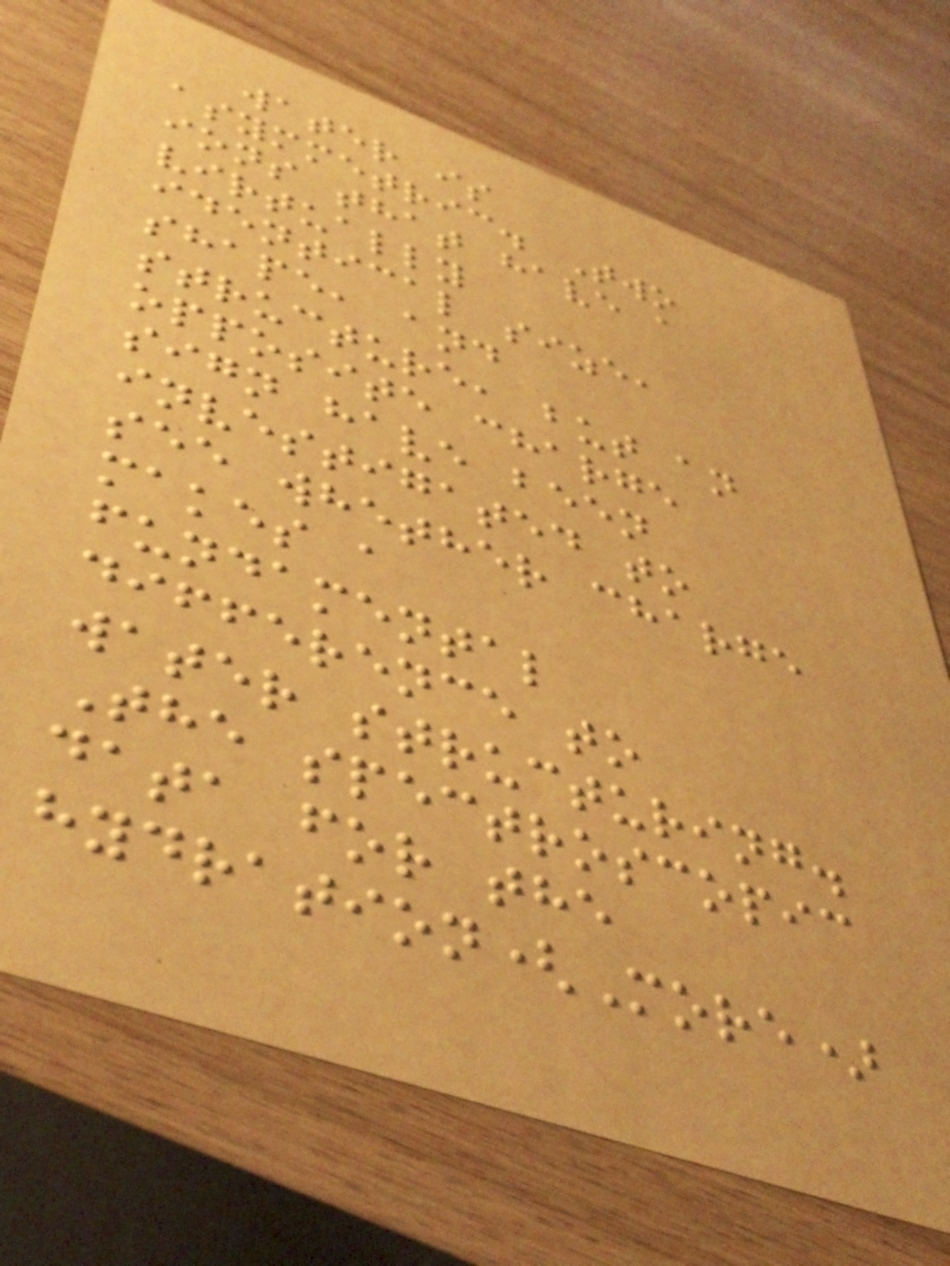water is
asymmetric. Two
ions that have a
virtually
identical size,
shape, and
structure, but an
opposite charge
sign have been
investigated to
see whether charge
makes a
fundamental
difference to
water structuring.
The spectroscopic
data for the
hydration(More)
